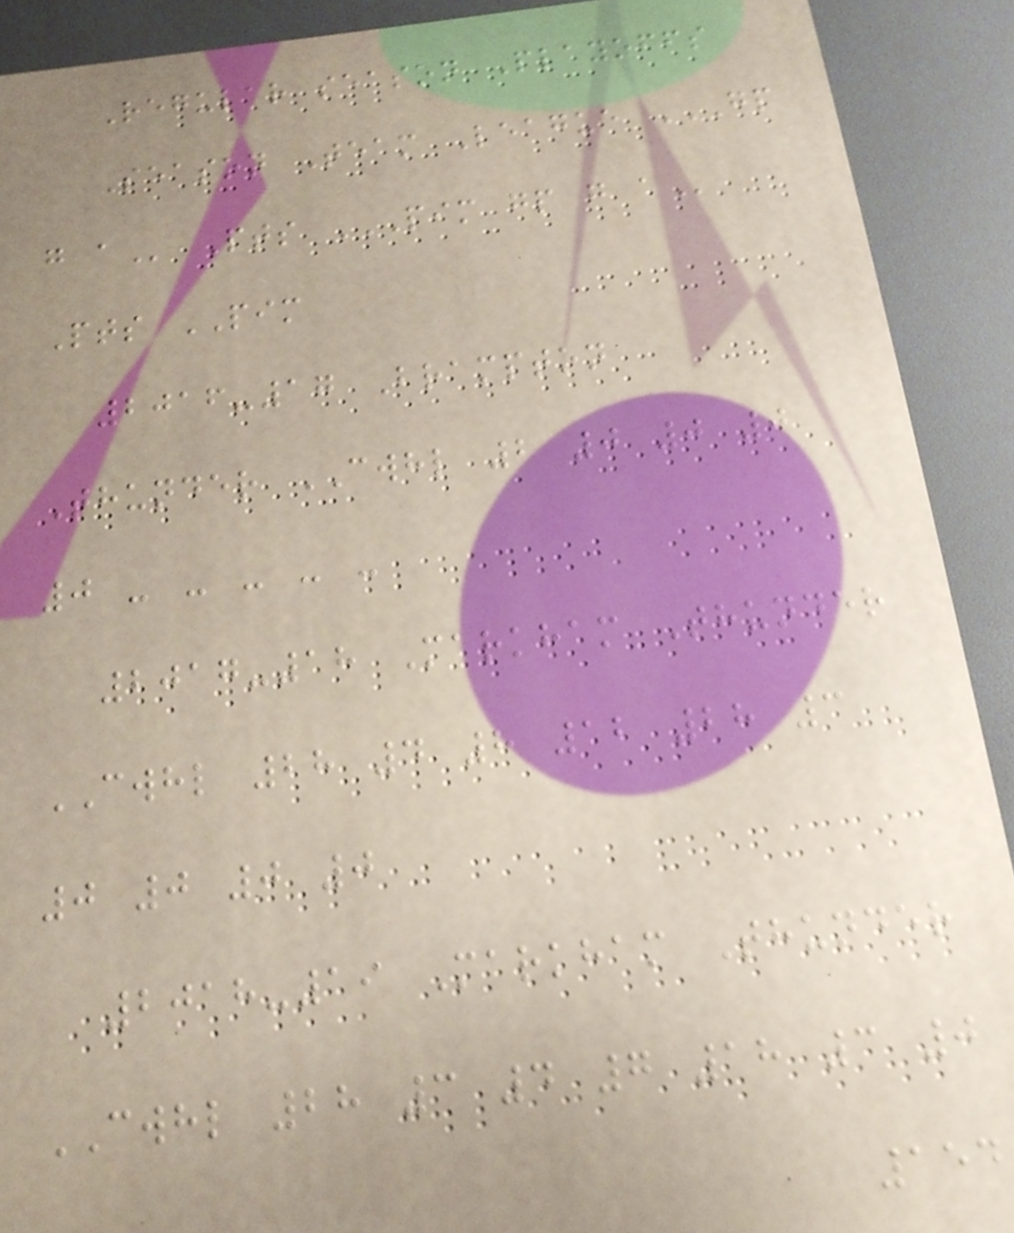Regular season Playoffs
Season Team League GP
G A Pts PIM GP G A
Pts PIM
2016-17 Brampton
Thunder CWHL 2 0 0 0
0 - - - - -
2017-18 Markham Thunder
CWHL 28 4 8 12 28 3
0 0 0 0
2018-19 Markham Thunder
CWHL 28 3 4 7 18 3 0
154
